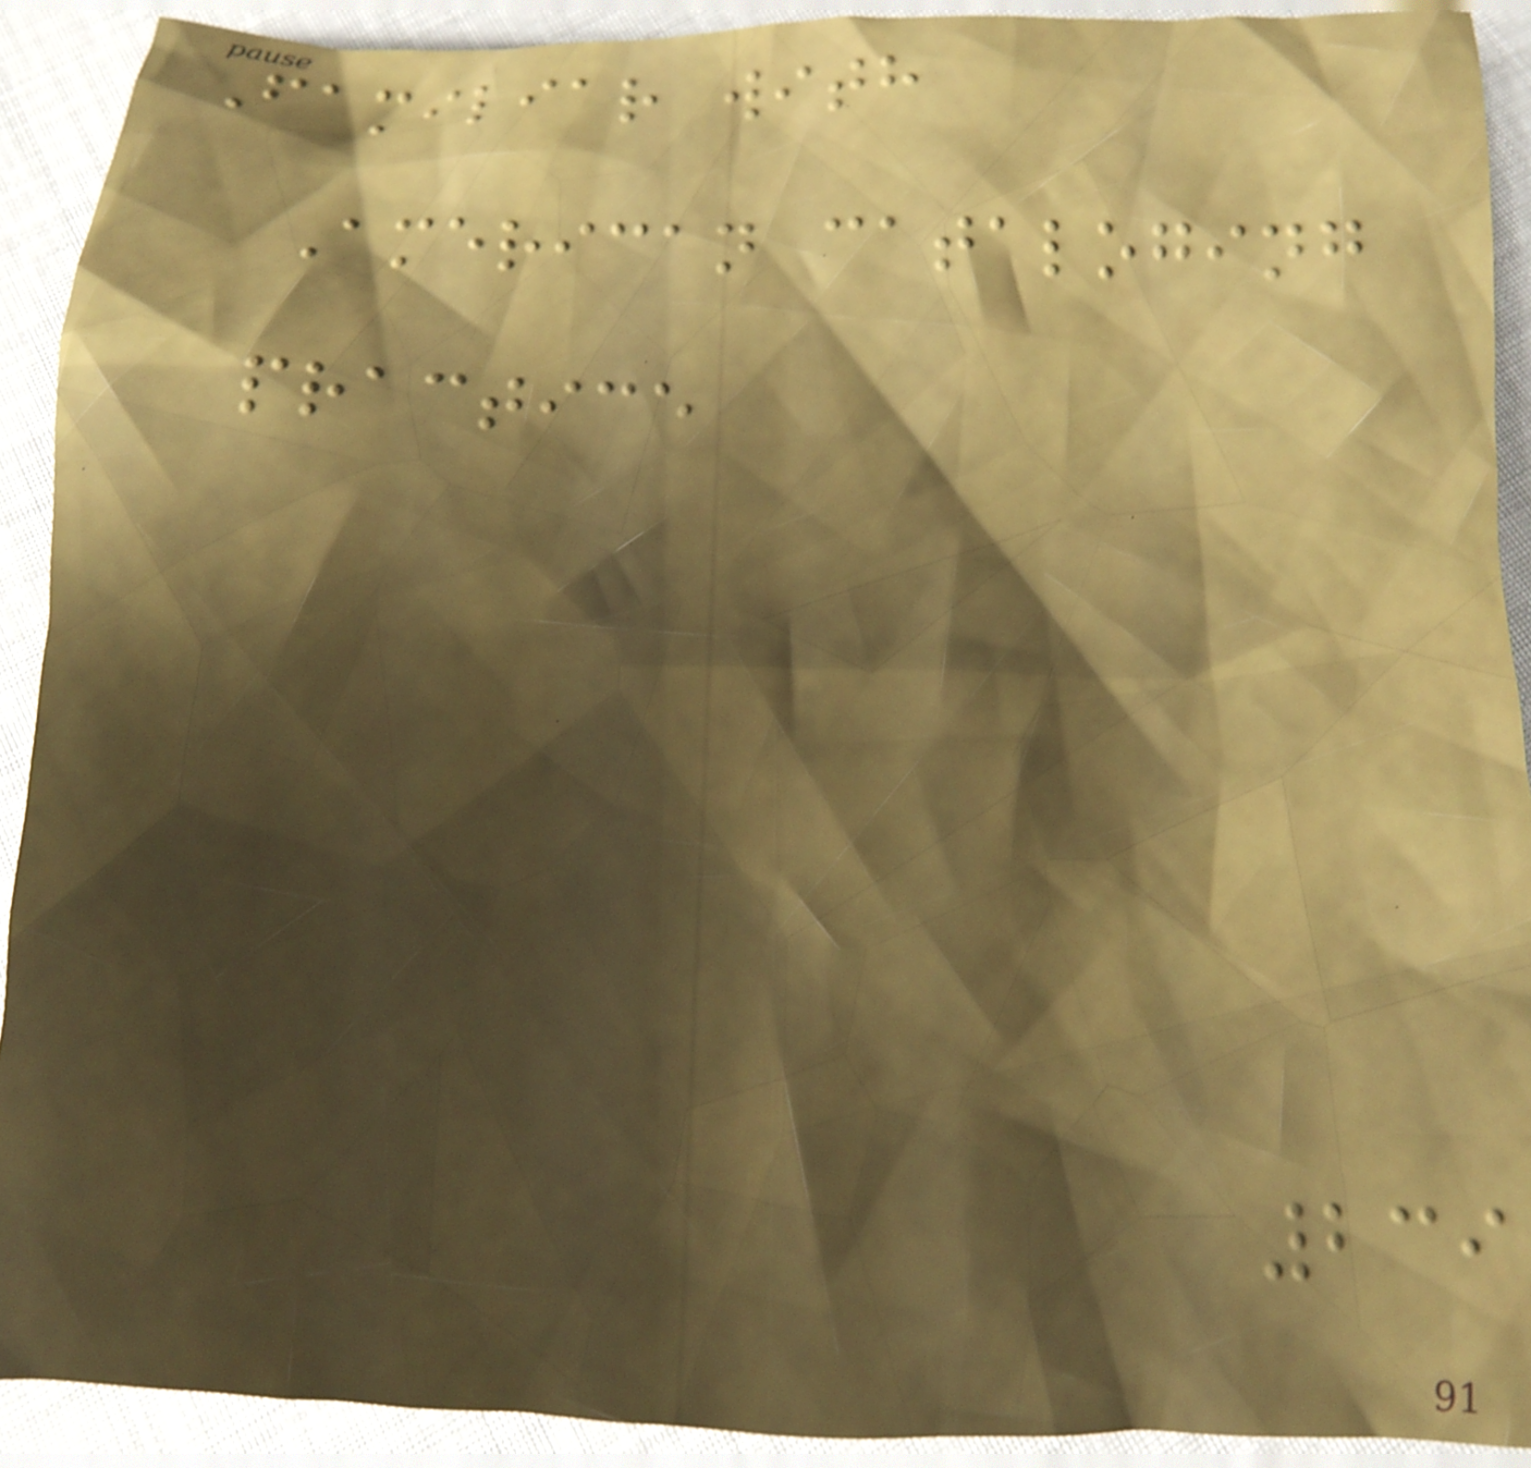Familiar with
American cataloging
practice
239
